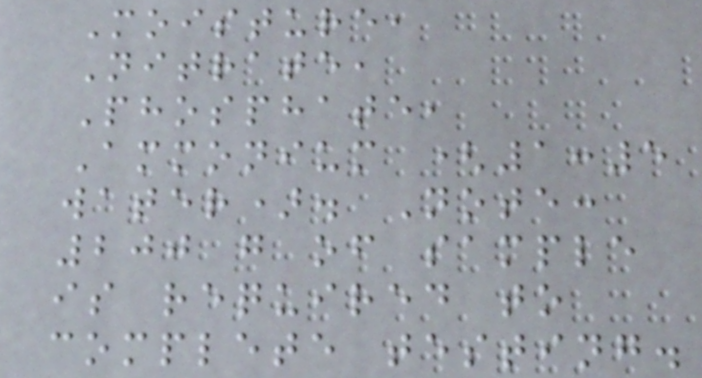Moisture,
Nitrate,
Phosphate,
Ammonium (1:5
water). Note:
200 g of sample
is required to
complete testing.
